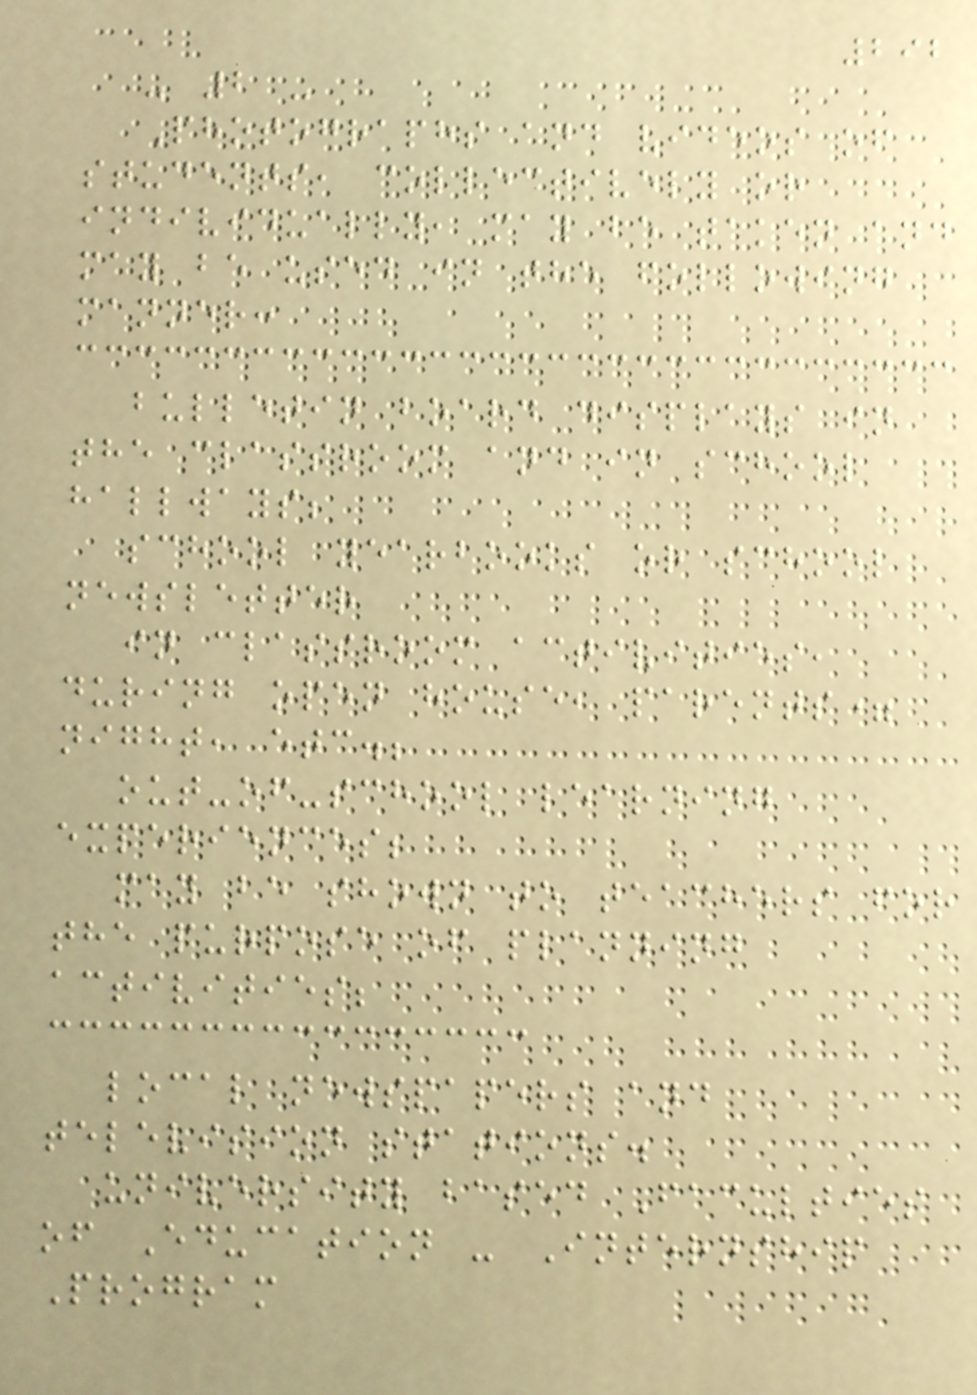292
- 2 -
Photographs and videos of
students, collectively or
individually, may be taken and
may be used in the following
manner:
bulletin board displays in
the classroom and in school
hallways;
school yearbooks or school
newsletter
in classroom activities,
during open house, parents=
night, etc.;
out-of-school learning
experiences;
may be shown to teachers for
the purpose of planning
activities;
local newspapers and
television stations.
university based Faculties
of Education - Internship
Program
